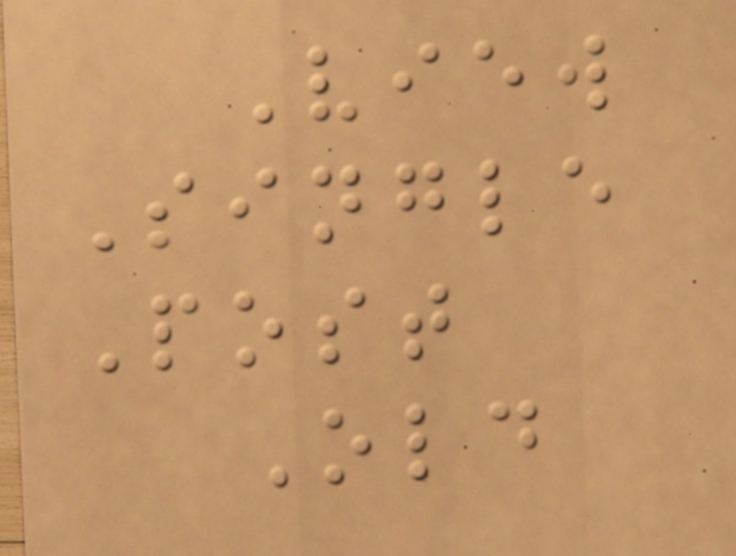View
Single
Post
Old
